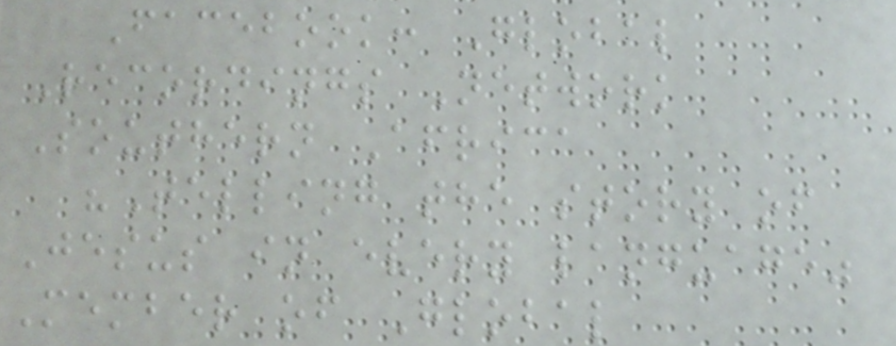Facebook: Global
Recordings Network
Southern Africa
"Telling the story of
Jesus in every language"
Member of Global
